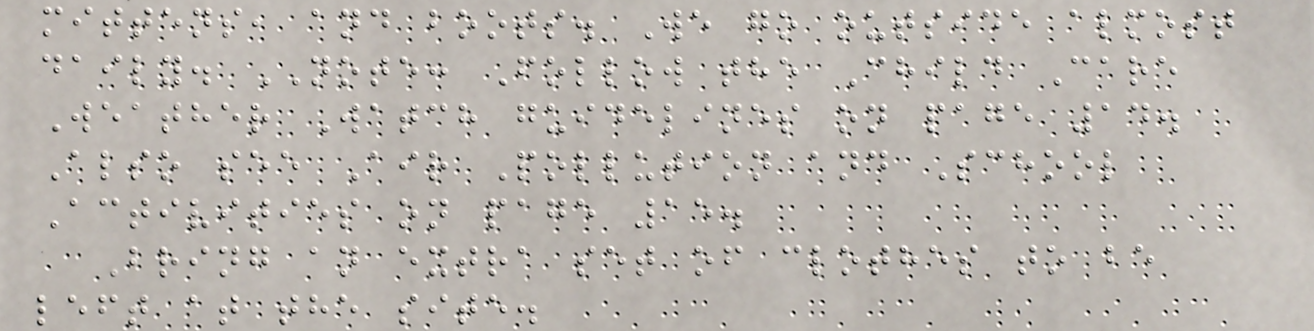mittens, and boots. We go outside almost
daily. NOTE: Follow the Child Care
Weather Watch guidelines on page 14.
Also see Air Pollution and School
Activities on page 15.
Bring an extra set of clothes to be
left at the site.
